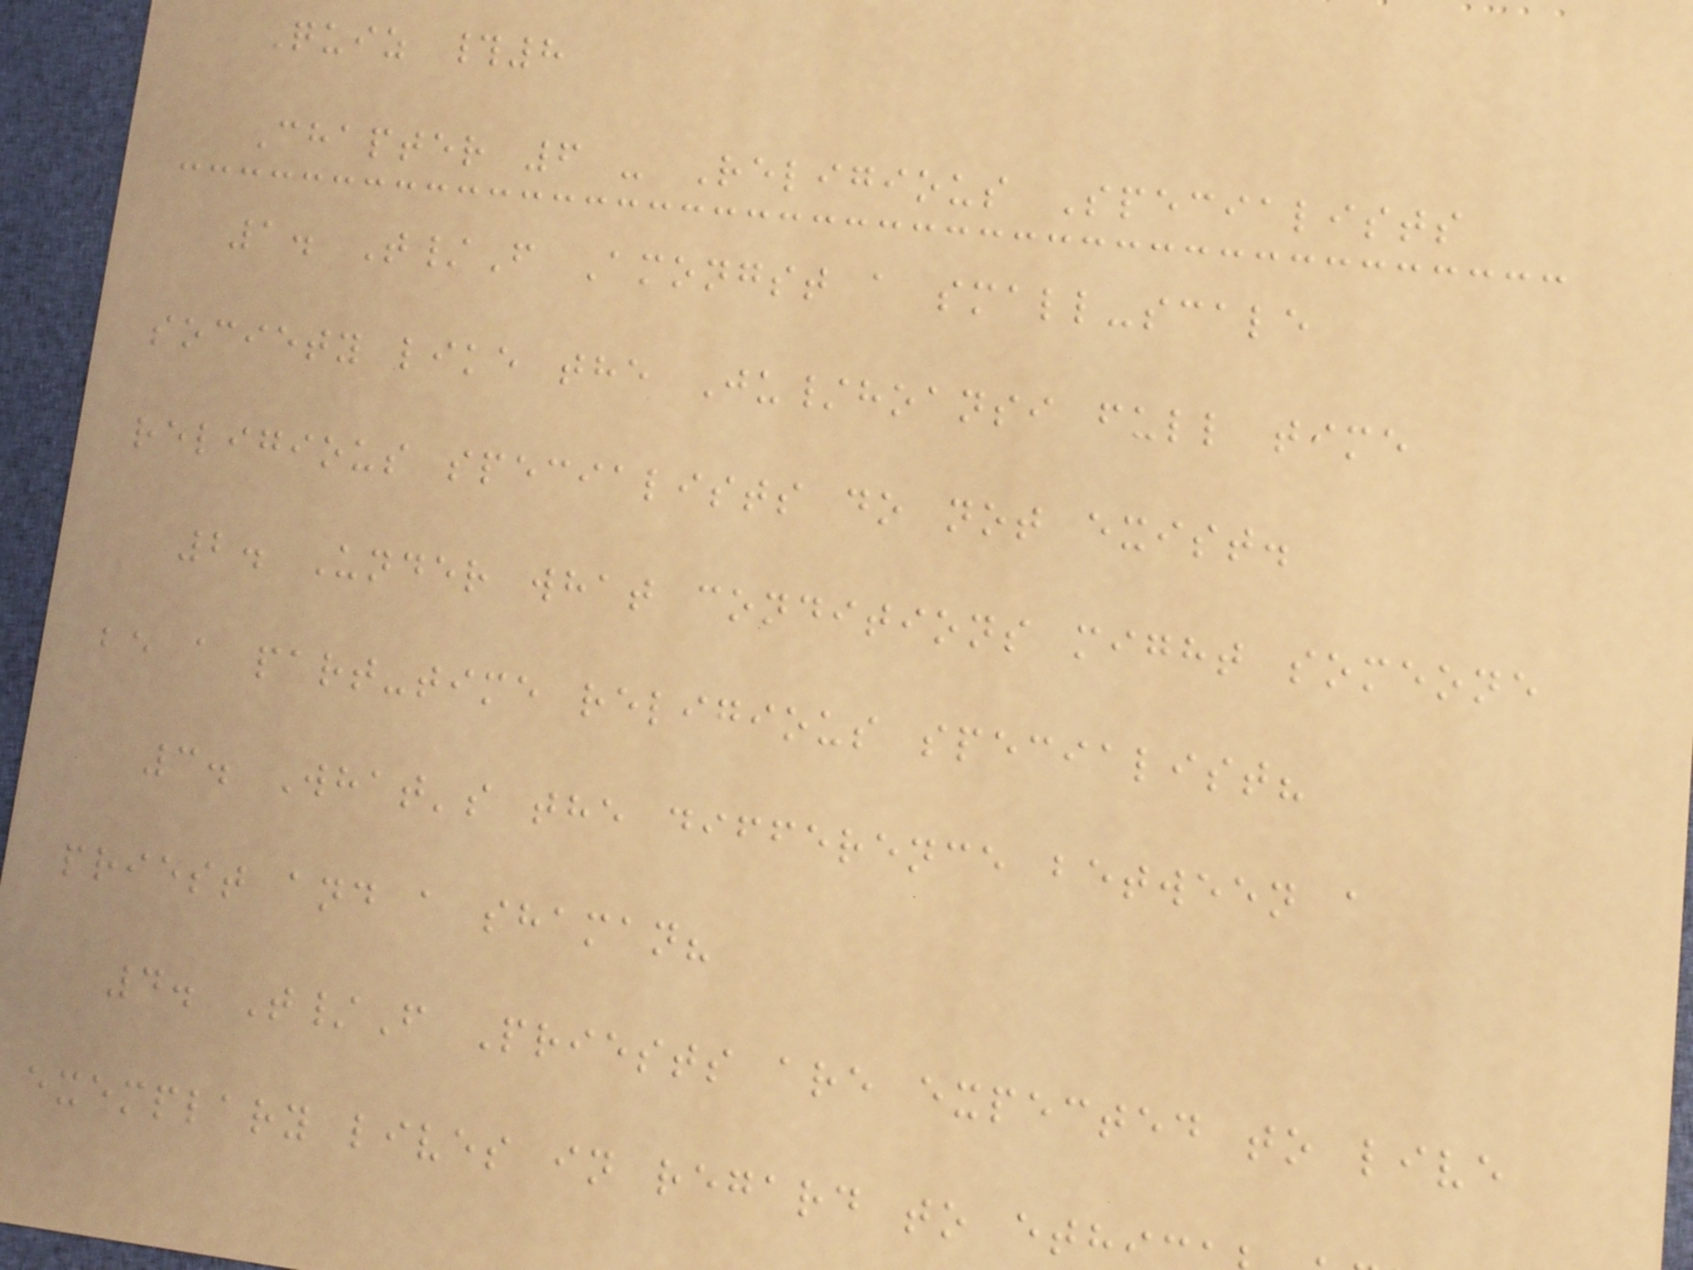Quiz #8
Chapter 6 - Religious Specialists
1. T/F Amongst a small-scale
society like the Ju/hoansi full time
religious specialists do not exist.
2. Under what conditions might someone
be a part-time religious specialist?
3. What's the difference between a
priest and a shaman?
4. T/F Priests are expected to live
exemplary lives in regard to ethi
